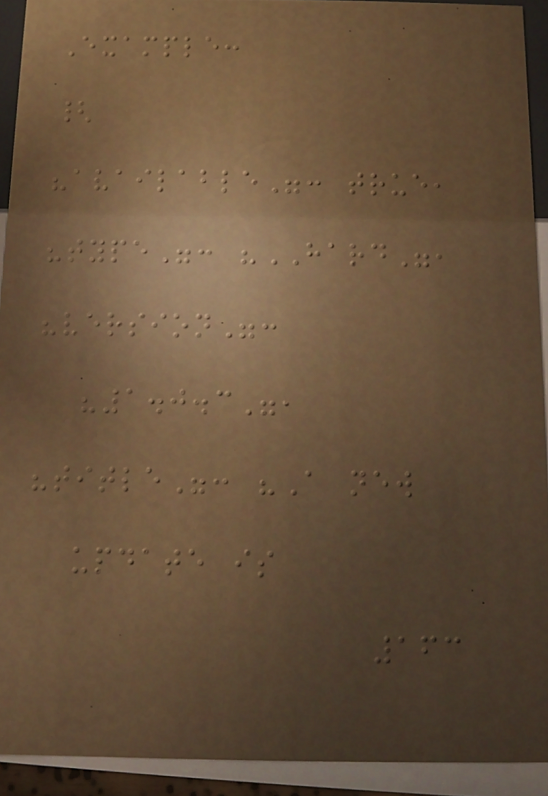Example:
{
"available": true,
"type": "HARD",
"version":
"1.0.3",
"title": "A new
update is
163
